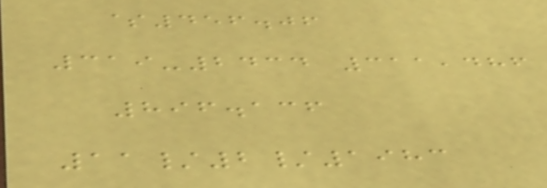$456.06
319-2434 311,486
896.136
11/2/1983
